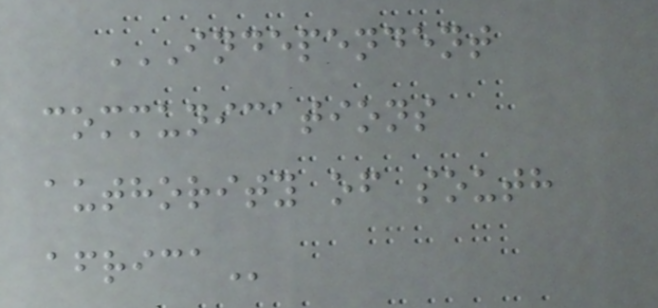INDEPENDENT
COMMUNICATIONS
AUTHORITY OF SOUTH
AFRICA
